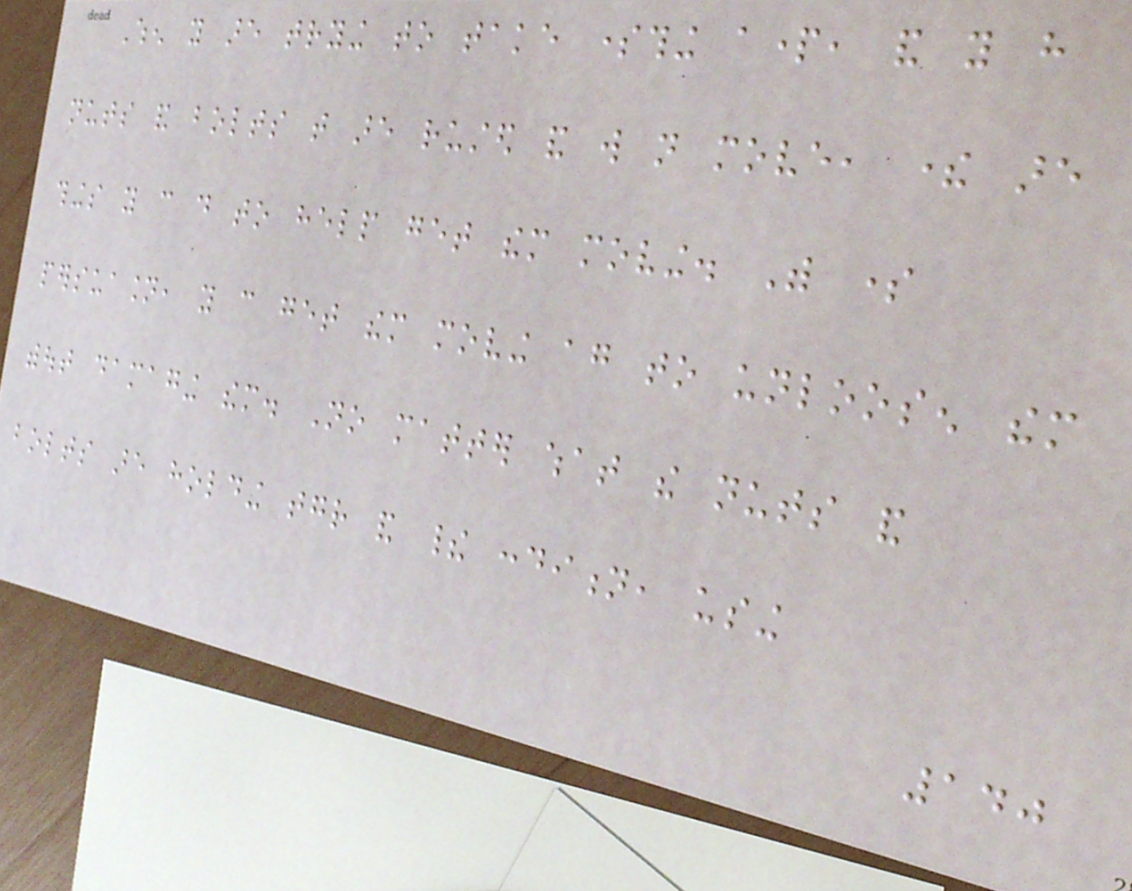When you are trying to take something apart, and you have
nuts and bolts that are rusted and will not move, there are
things you can do to help get them moving. With some
persuasion, you can get them moving again to unloosen them
without damaging them. No matter what the nuts and
bolts are holding together and their condition, using
140
